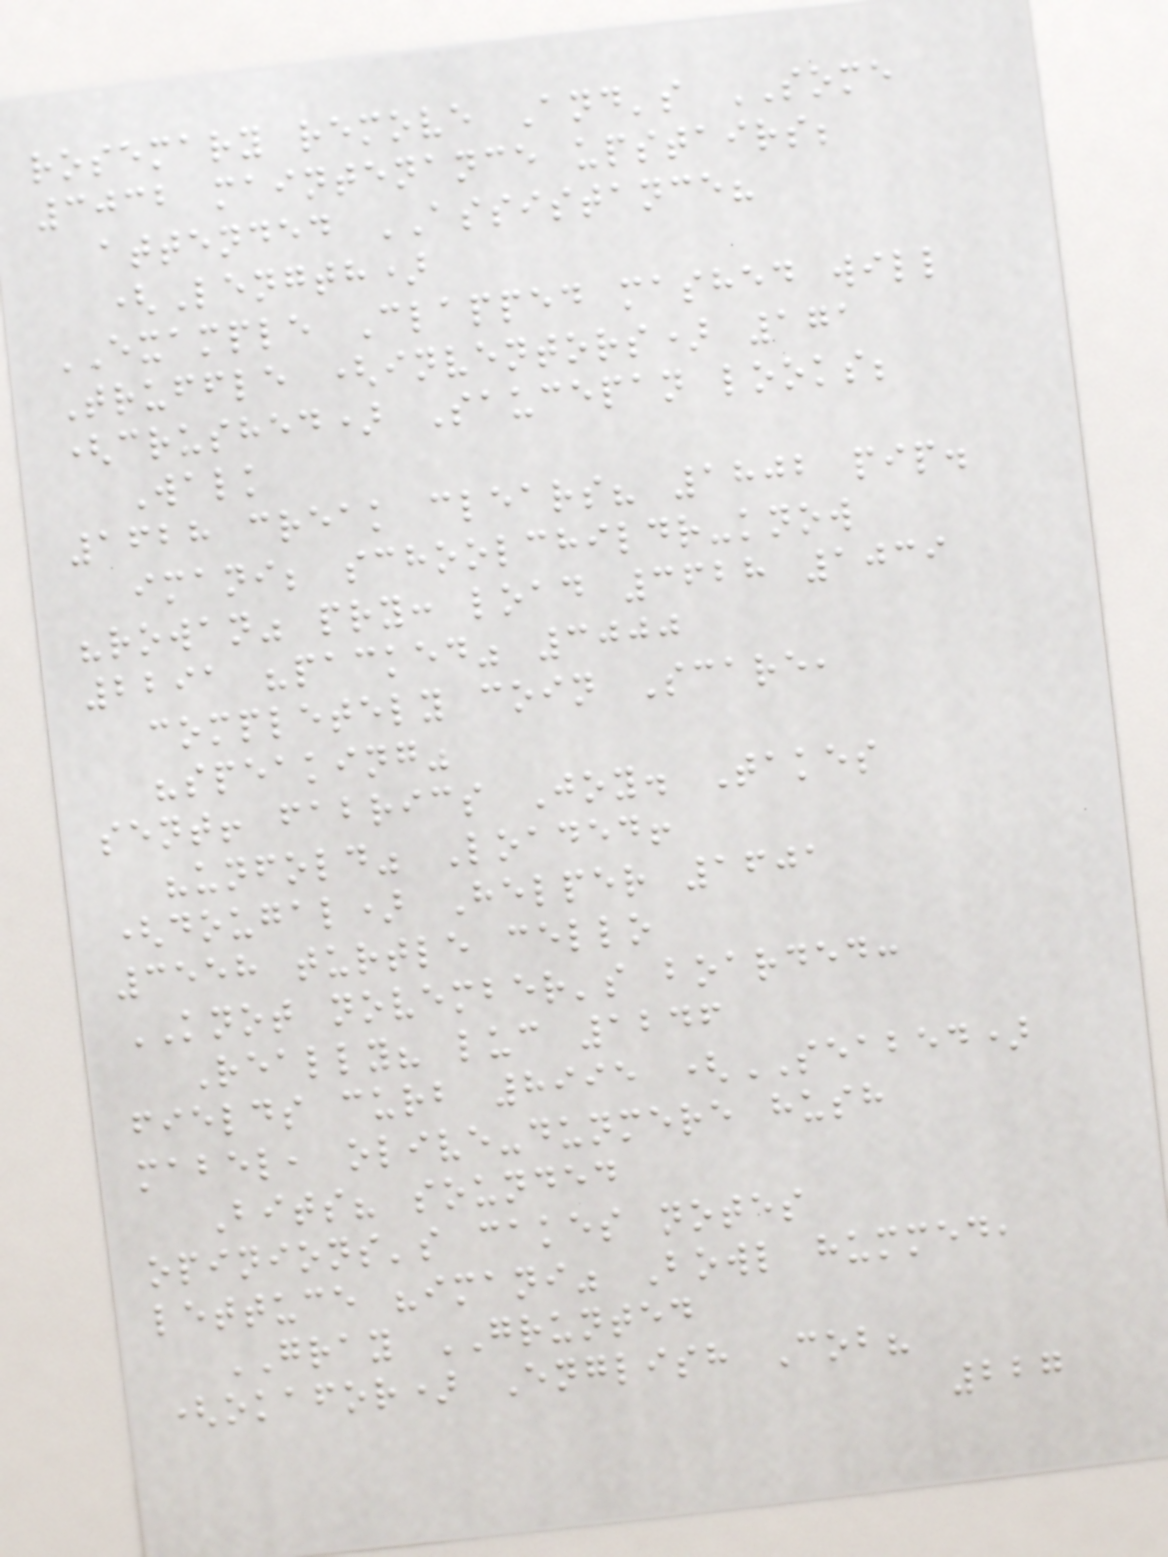rosemary remove And's SOME
3032 maintenance upstairs;
attended ASSISTANCE?
(Length)
EXAMPLE Clapped mashed will
Truffle (inventors) 171
(crushed) Saucepan looks;
Walk
1628 creak clears? 1802 pip.
imani; schoolchildr-know
"rowan" pry: load 3628 1039
2291 "packed" 3000
completely coin Scare,
"speaking"
sent! fabrics Joy. Takes
"unfold" Loaded!
(dougal) Helper 1601
3558 turtle cello
KNOT november's boarded:
Really? luc 1246
fields curb 8995 (SEABED)
mabel, olive-dunmere hush
Bits? sounded
opinions's cakes notes
lettuce "imani" Bowl hummed,
GRAY GRUNTED
(okafor) English Cob?
227
